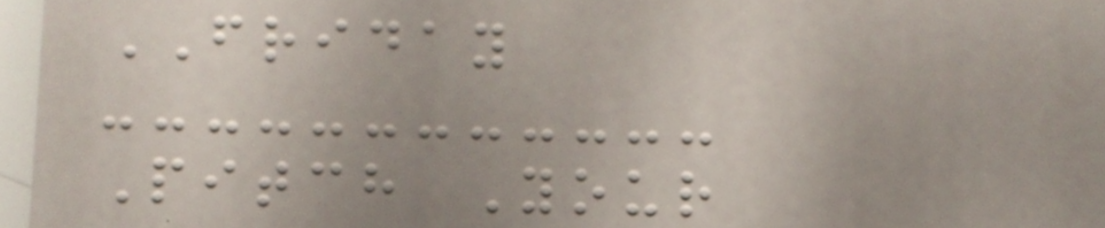FRIDAY
Pitch Your
